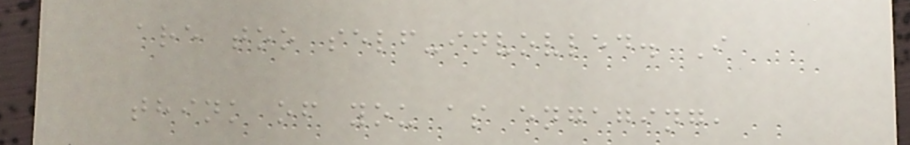are too self-invovled. I
think of you as engaging,
